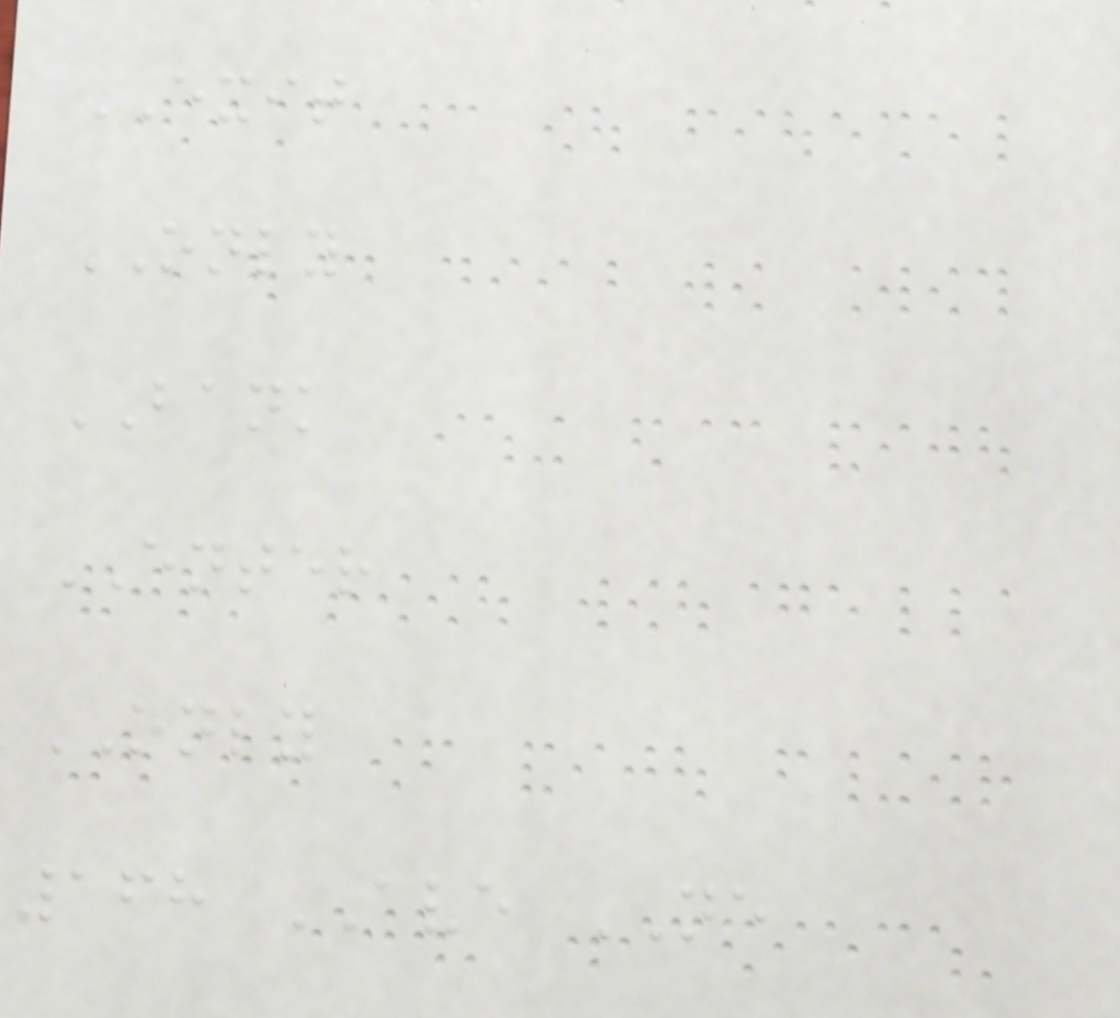EXIT
ONLY
BANK
ENTER
ONLY
168 AVE NE
